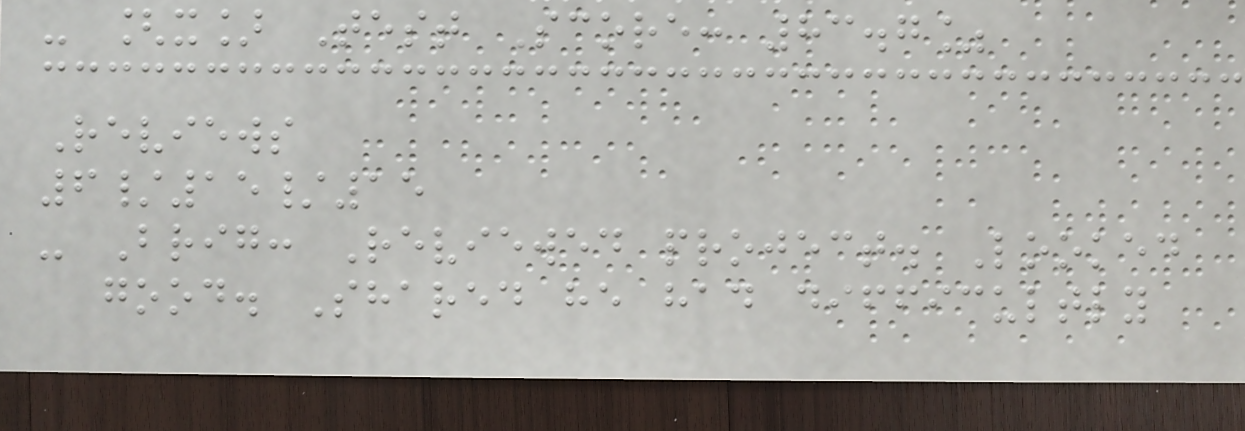- [x] Test Score: 83.7%
Reviews
6/15/15
- Brig: Reviewed project. Looked
good. Shared he had difficultly
